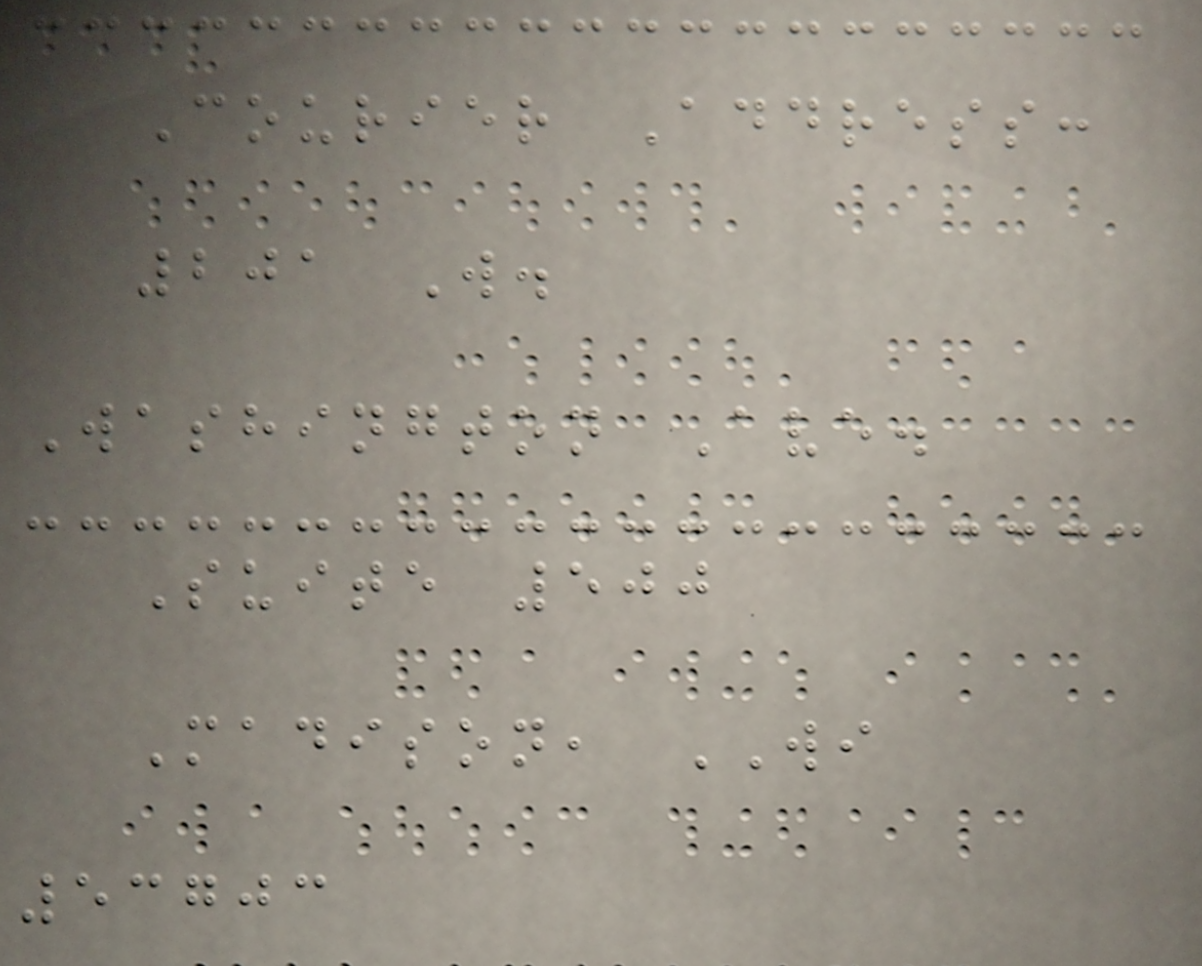Courier Address:
201 W.
Washington Ave.
Suite 500
Madison, WI
53703
